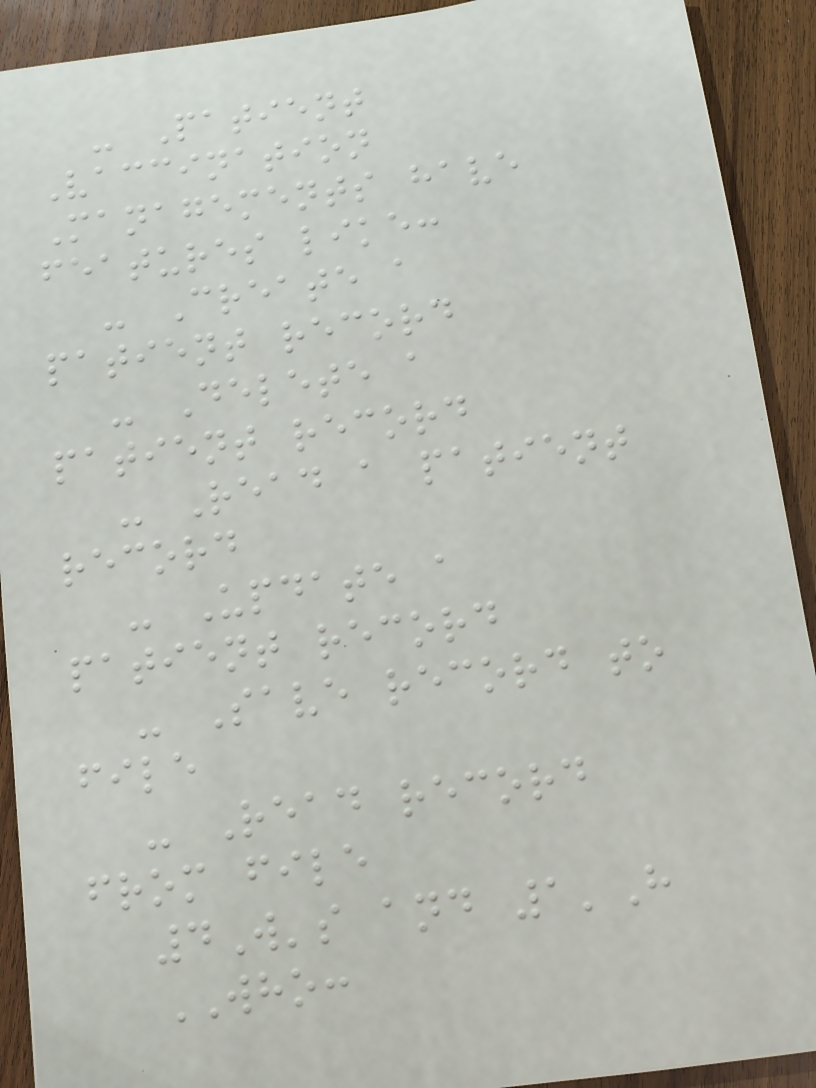- Patient
Vaccination
Managements have
features like:
- Create a
patient record
- Delete a
patient record
- Read a patient
record
- Update a
patient record
- Save record to
file
- Read record
from file
4W's and 1'H
WHO:
